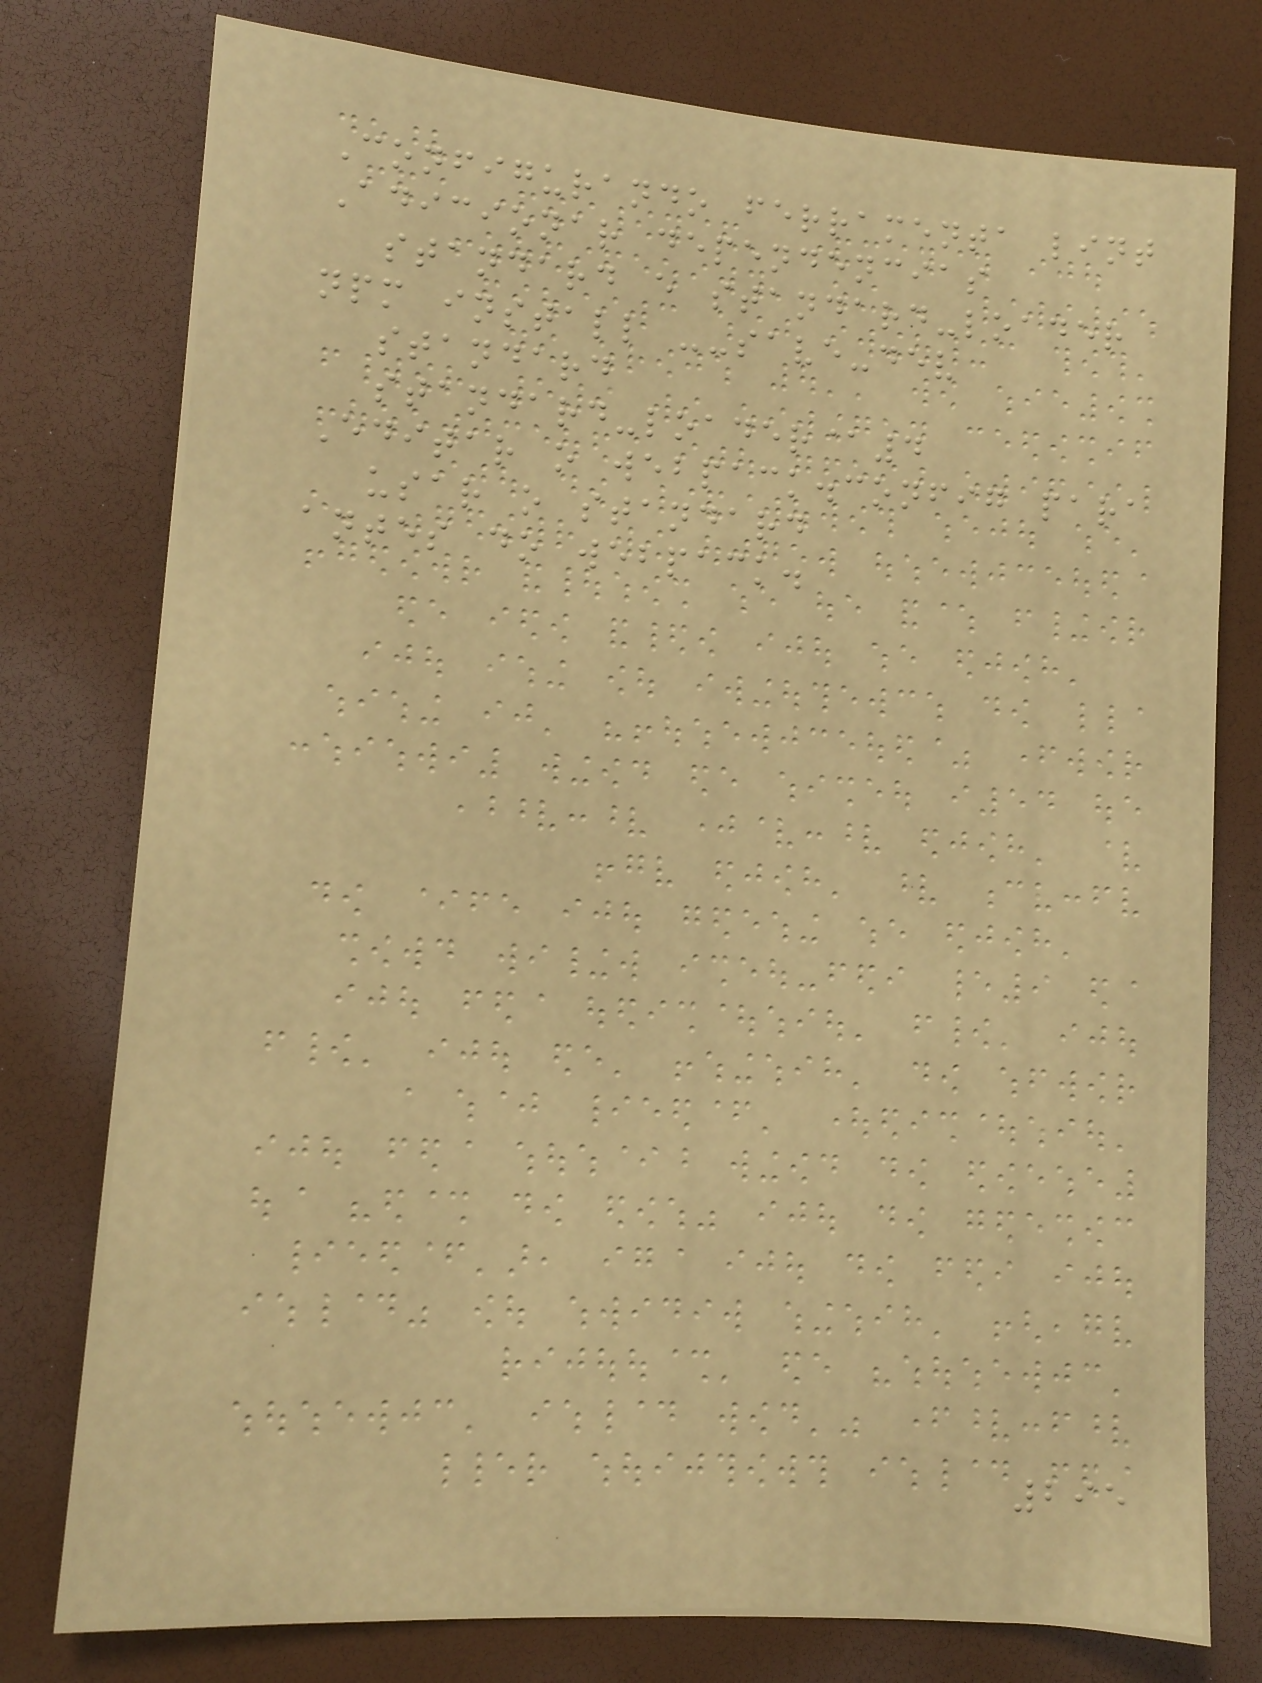Configurando ferramenta lint
Adicionar dependencias
standard e standard-loader
npm install --save-dev
standard
standard-loader@4
Editar o webpack.config para
usar o standard
antes do webpack.
295
